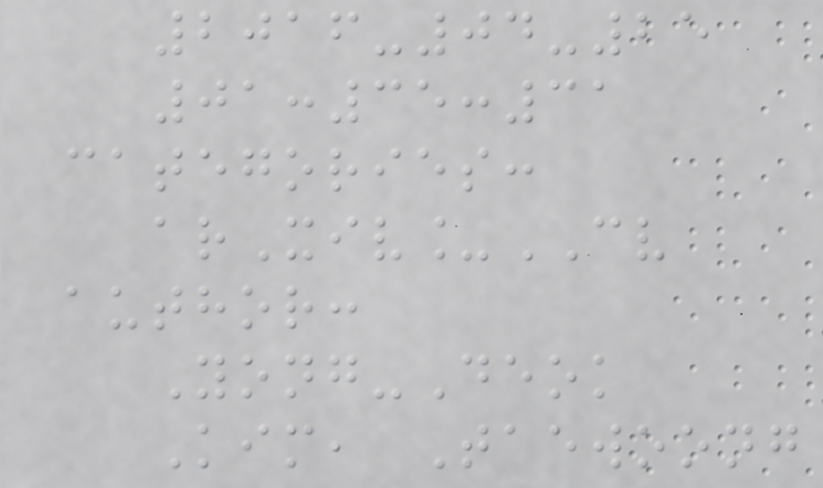2016-04-25
01:35:31
categories:
arXiv_CV
author:
Yong-Deok
Kim, Taewoong
